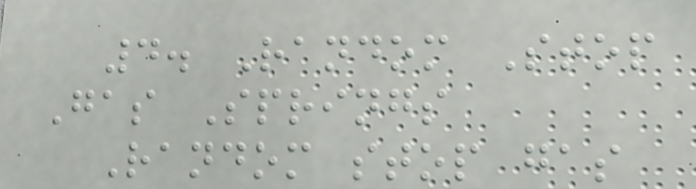4. Random Stop
Gas Springs
Random stop gas
